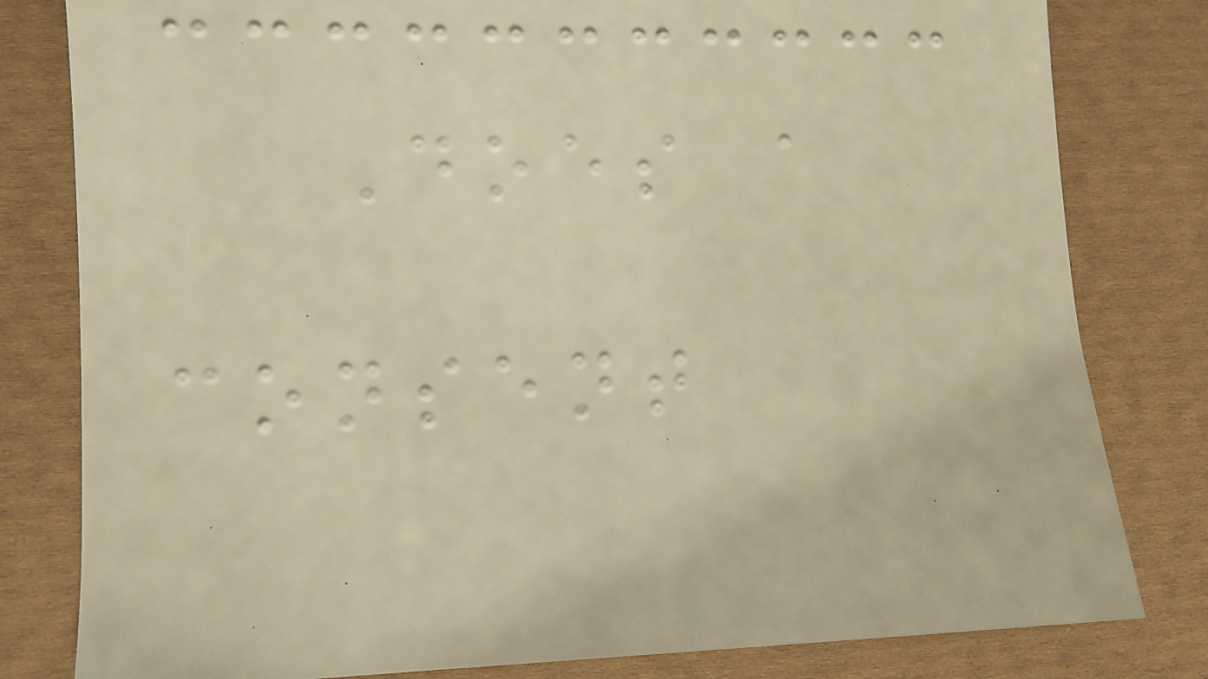Does a
consent
